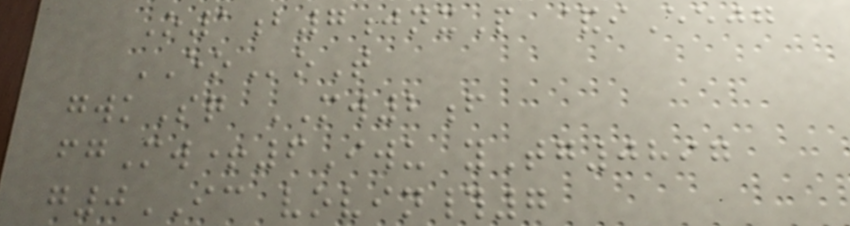O1b7jnxP &iEejg
EOoT
gwkSq MW2f
fgMw+6Iwu yTg0897
g0IC vovin#7
